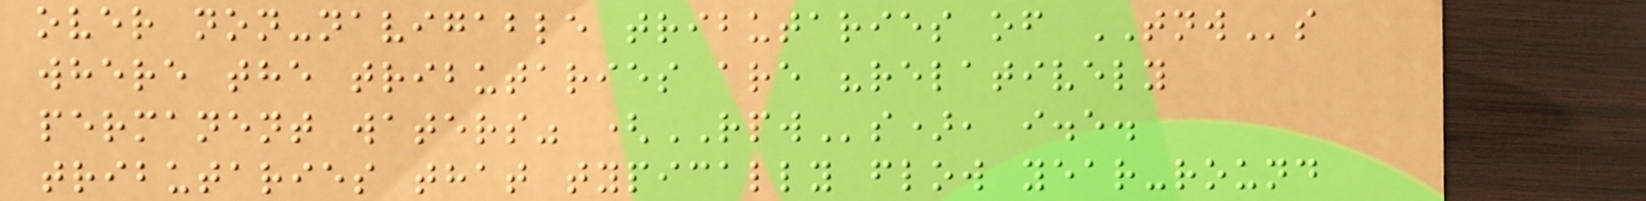over non-navigable tributaries of TNWs
where the tributaries are "relatively
permanent waters" (RPWs), i.e.
tributaries that typically flow year-round
